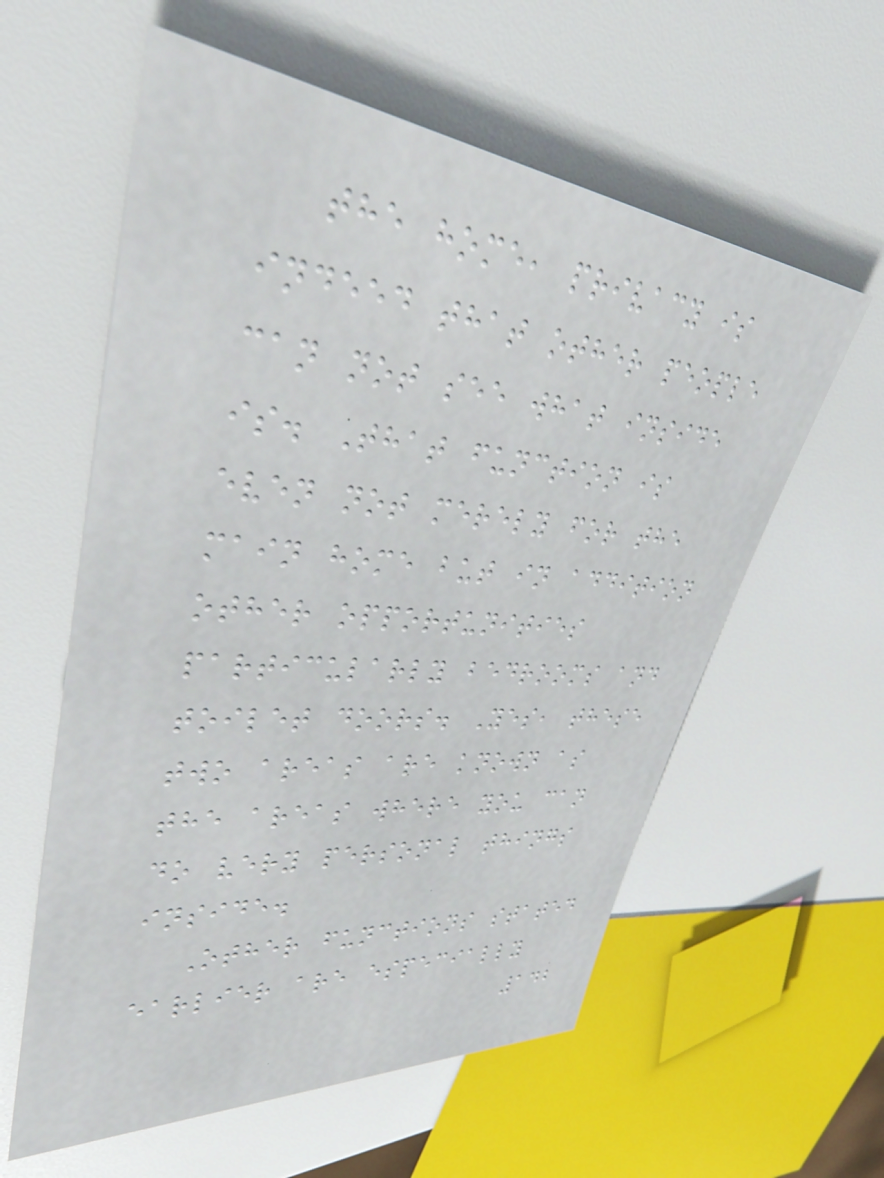the home, privacy is
indeed that other people
can not see what inside
is. That function is
even not merely for the
main home but in addition
other opportunities
particularly bedrooms and
toilet doors. Yes, these
two areas are known as
the areas where you can
do very personal things
inside.
Other functions stated
earlier are especially
142
